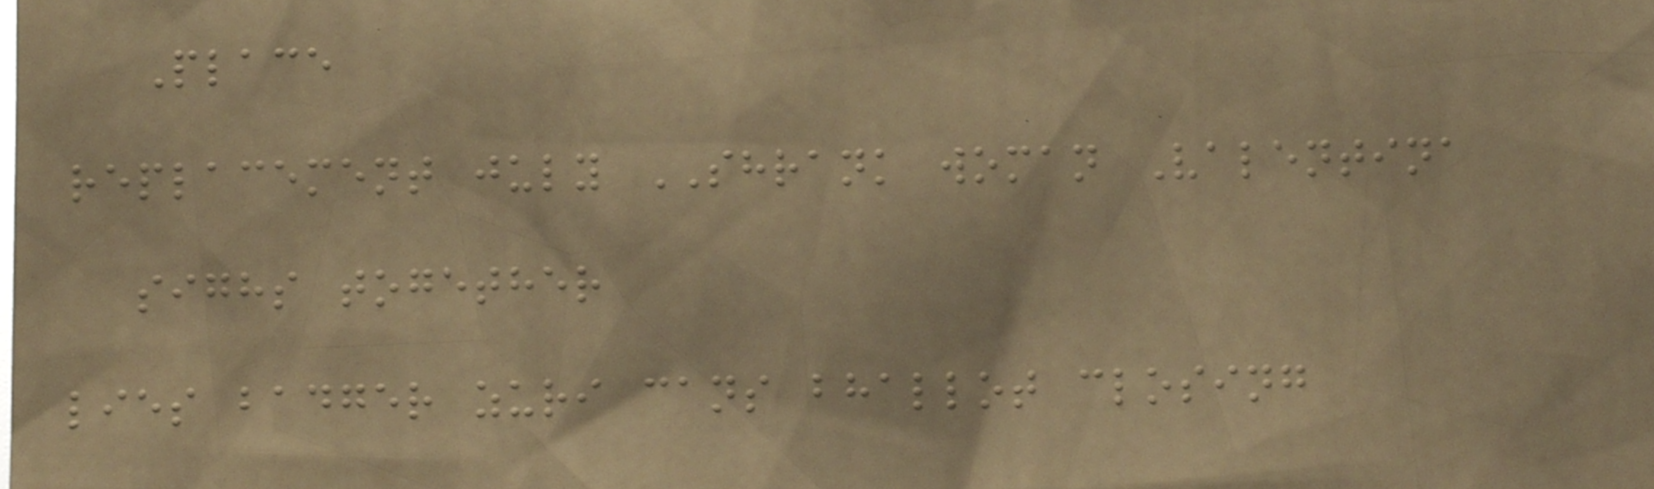Place
replacement july SHRANK woman Valentina
sighs together
lies badger zuri cans bhallot closing
